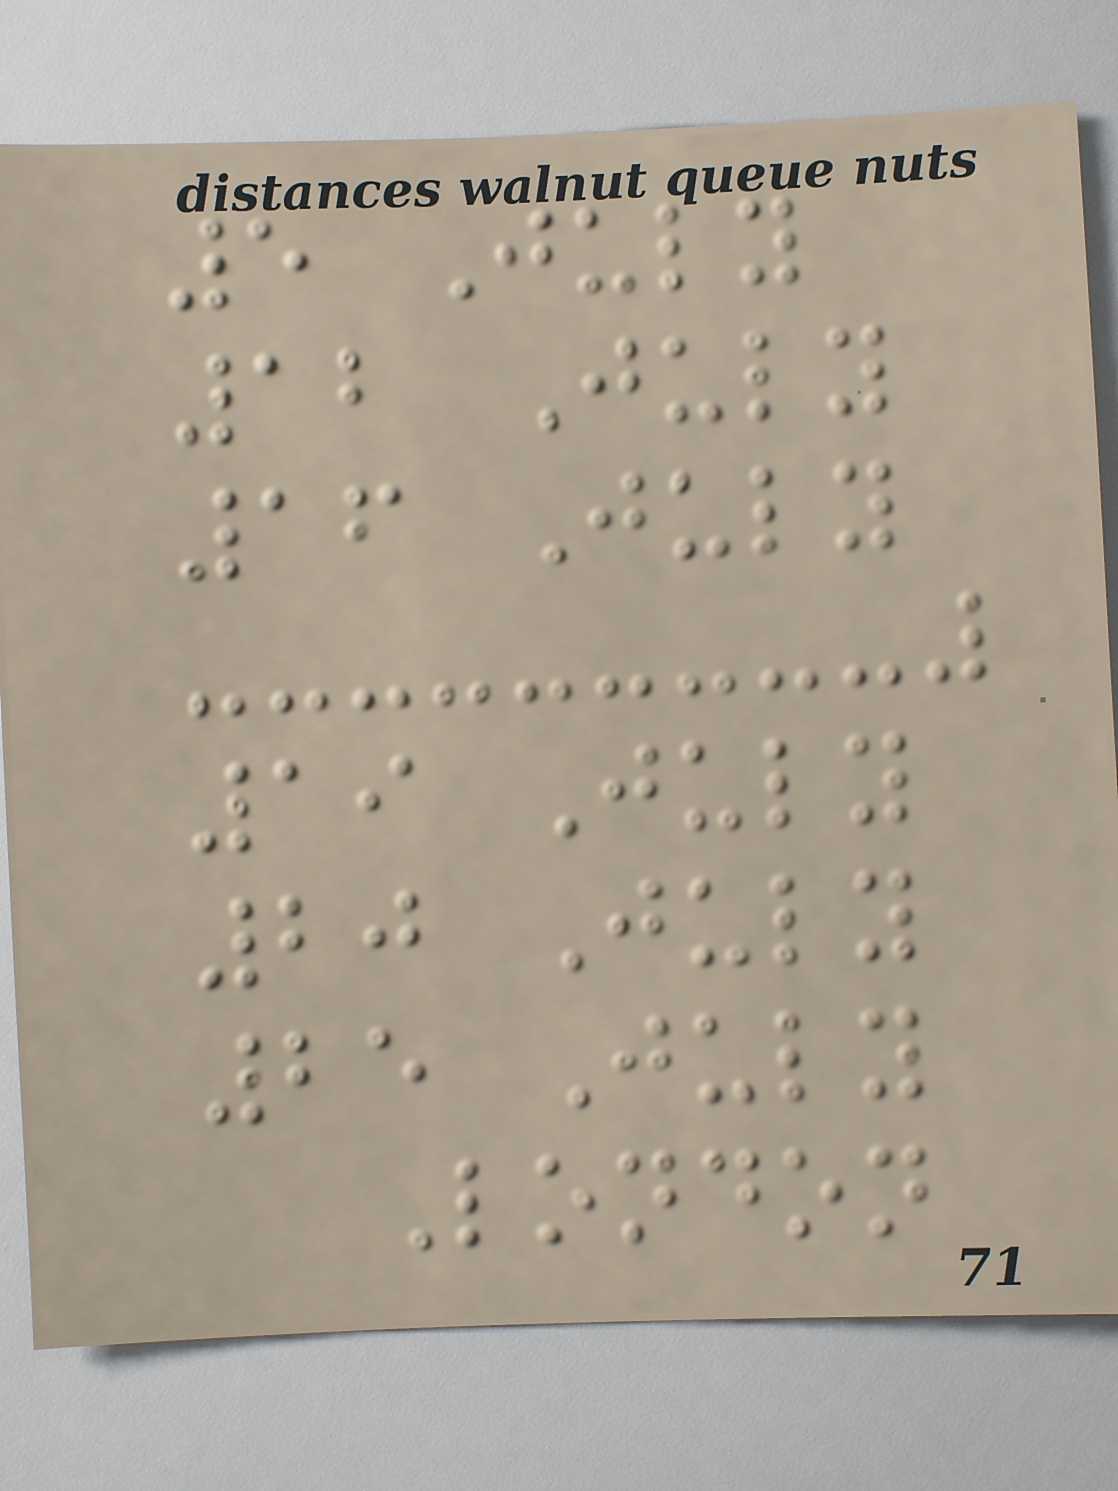5 July
12 July
16 July
19 July
20 July
25 July
London
